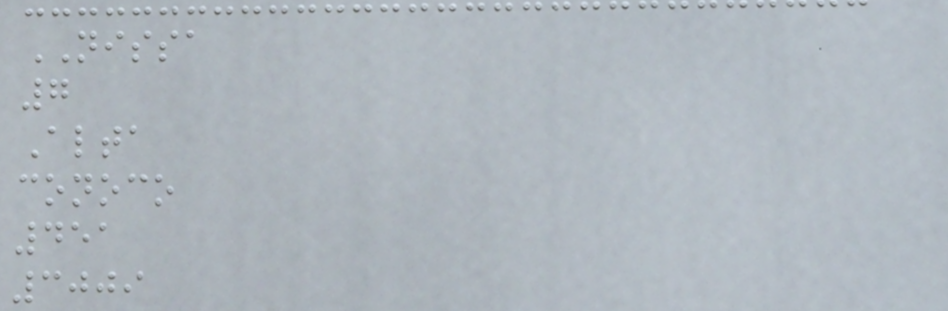NISSA
7
Alta
conoco
451
3009
